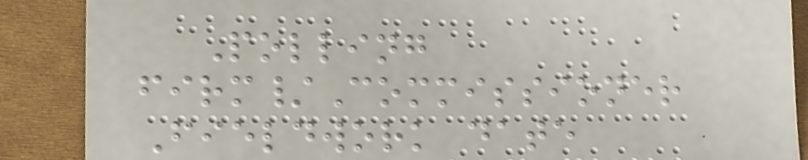Polling
firm/Commissioner
Fieldwork date
